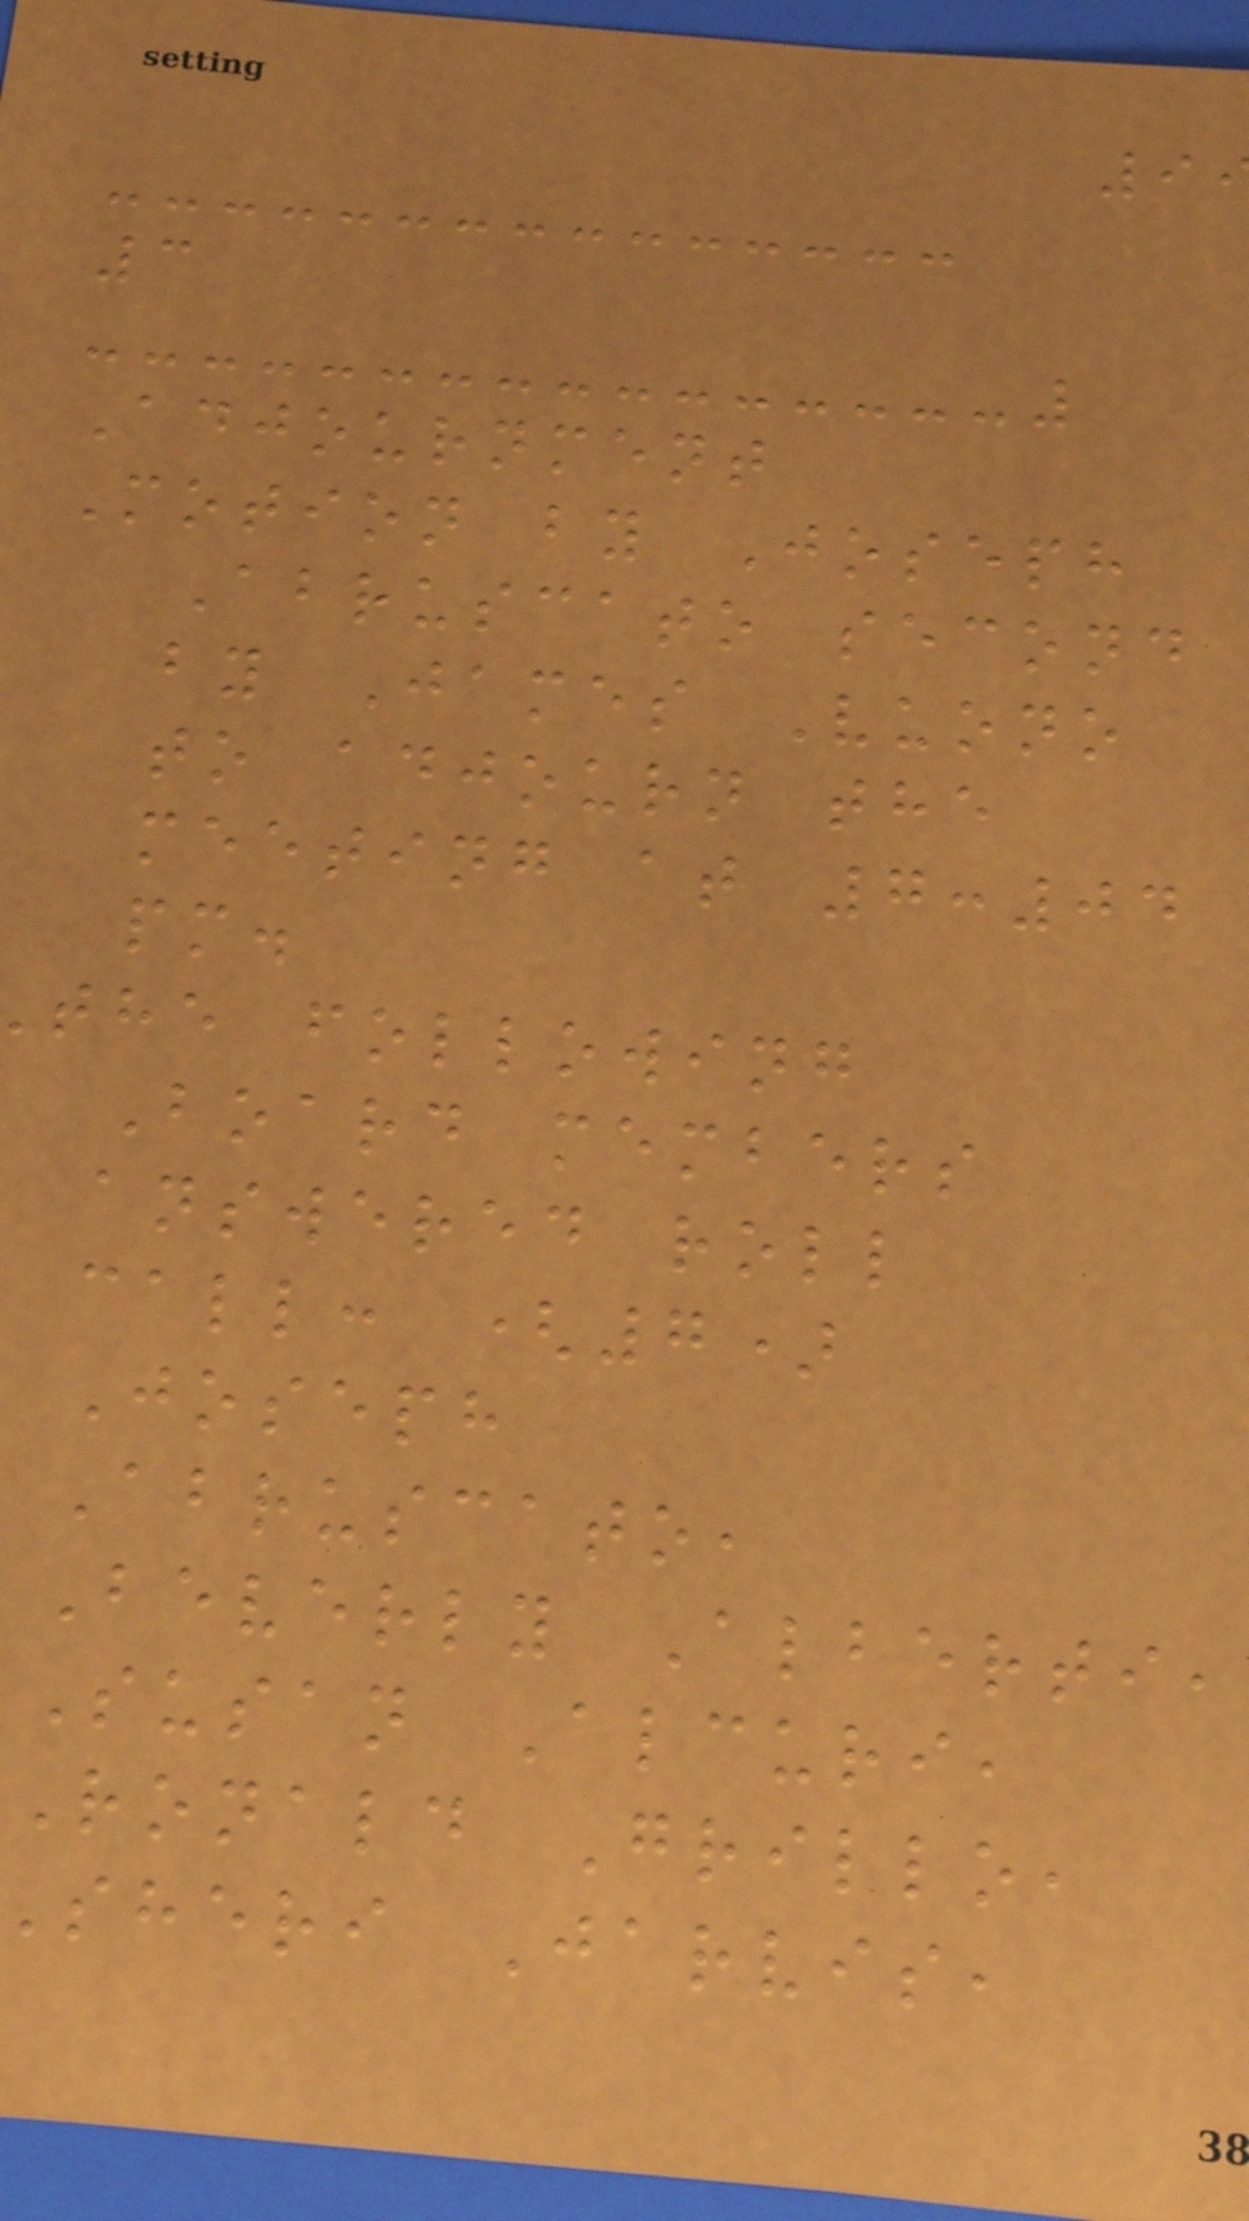3
Adjournment
Motion by Joseph
Abruscato second
by James Vuono
to adjourn the
meeting at 7:04
pm.
the following
Board members
answered roll
call: (7)
Joseph
Abruscato,
Beverly Alberti,
Susan Alcuri,
Ronald Grillo,
sheri Jarvis,
